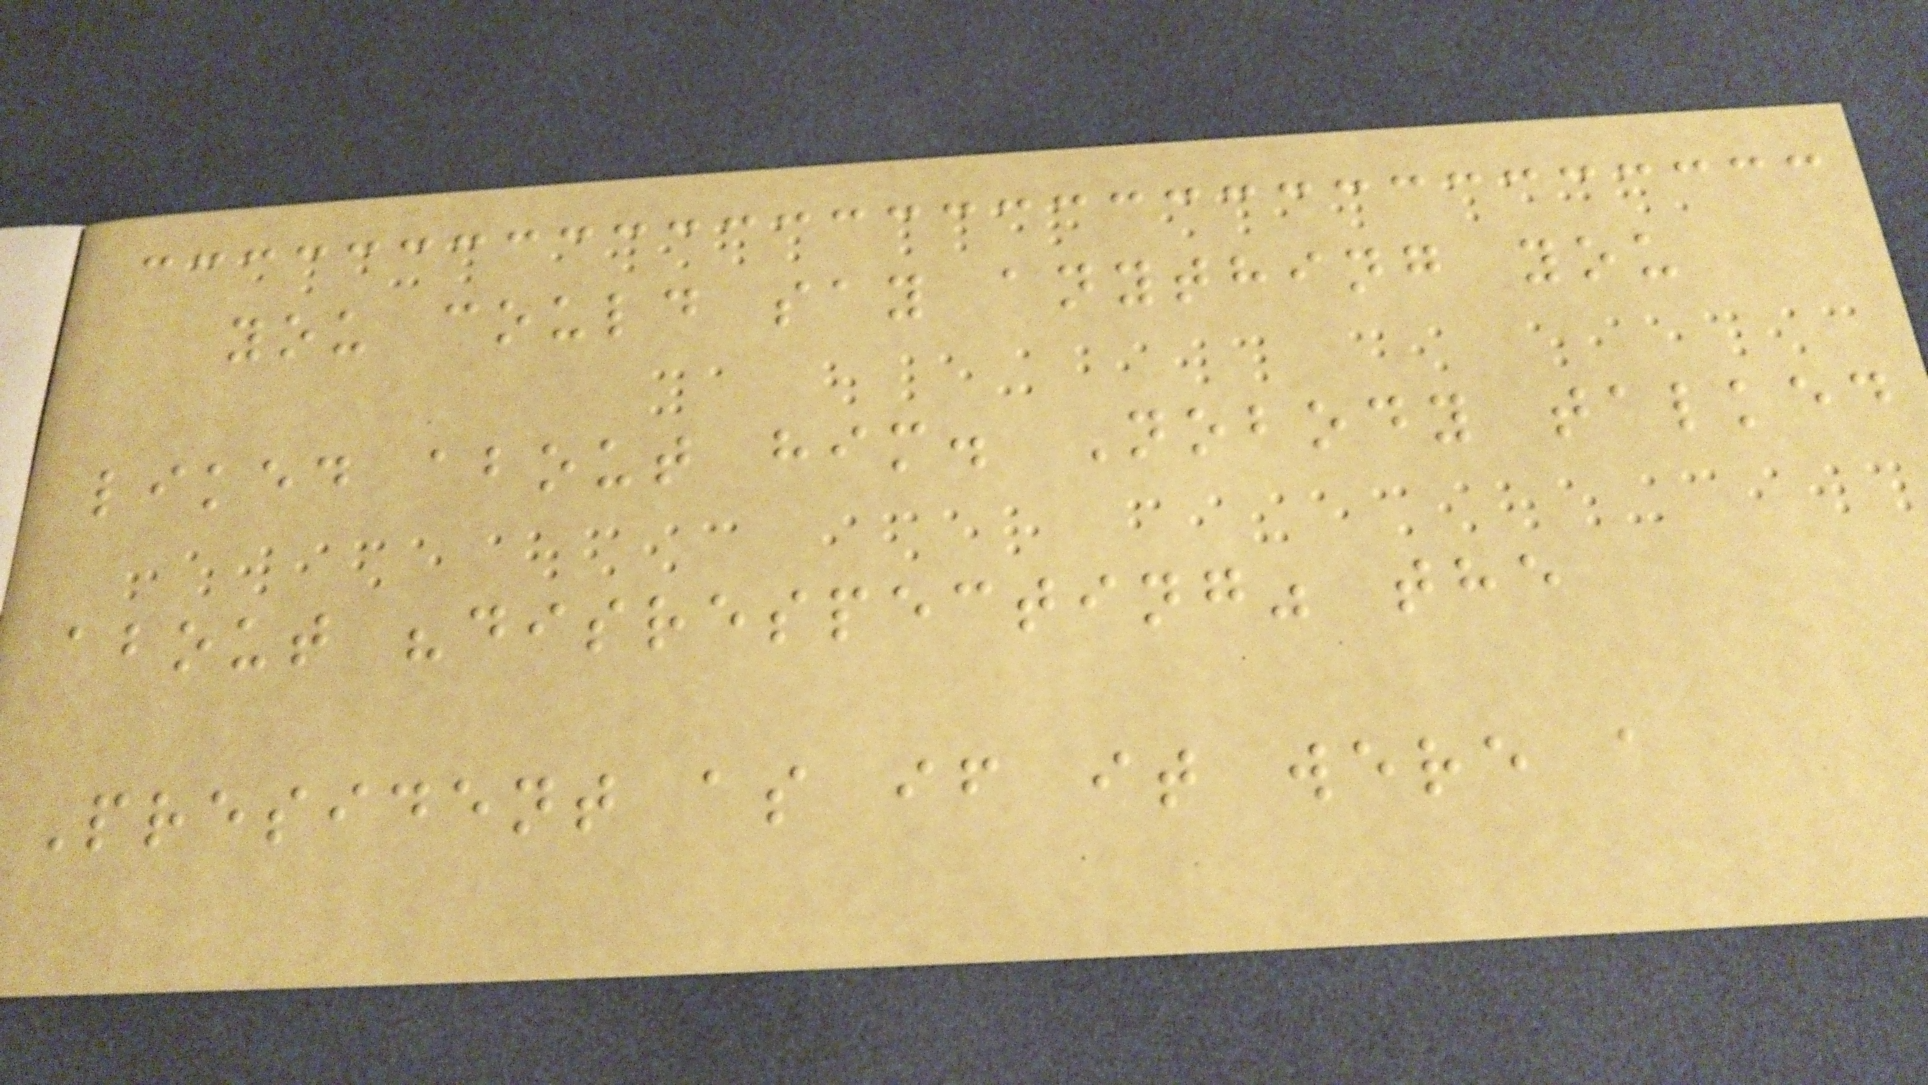you could say anything you
liked about him. Nobody talked
about "disrespecting" the
President as if it were a
